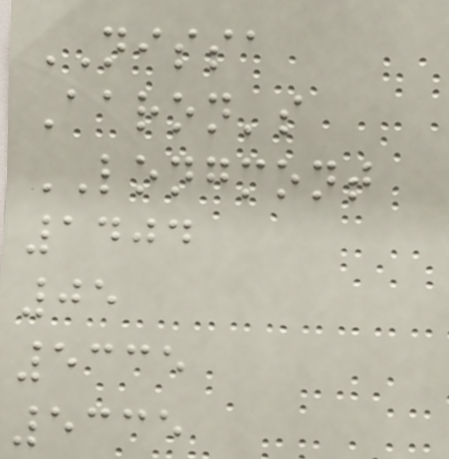NISSA
Aaron's
LONGMONT
1404
05
5335
5335
